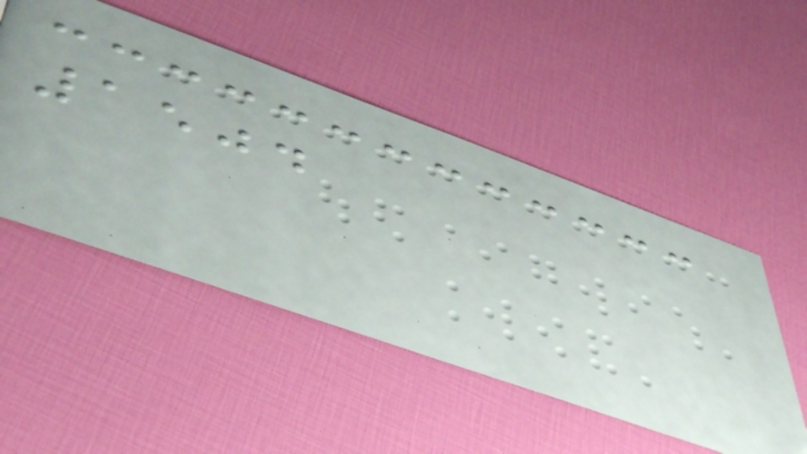1504
